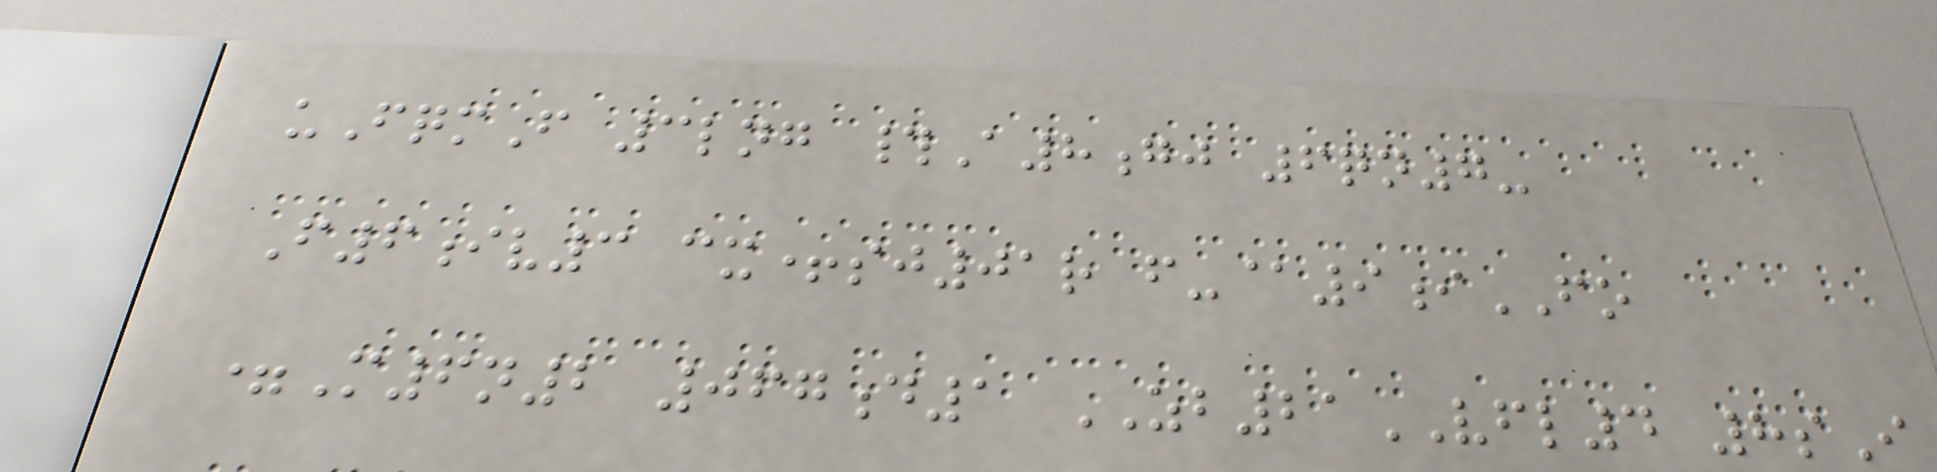uFqmF 3lng #A8gj 6qn7-
F6iv3 cx+sj01r f-@9iFO
=M6n2 067d1 ZB21VFL4 8sI
